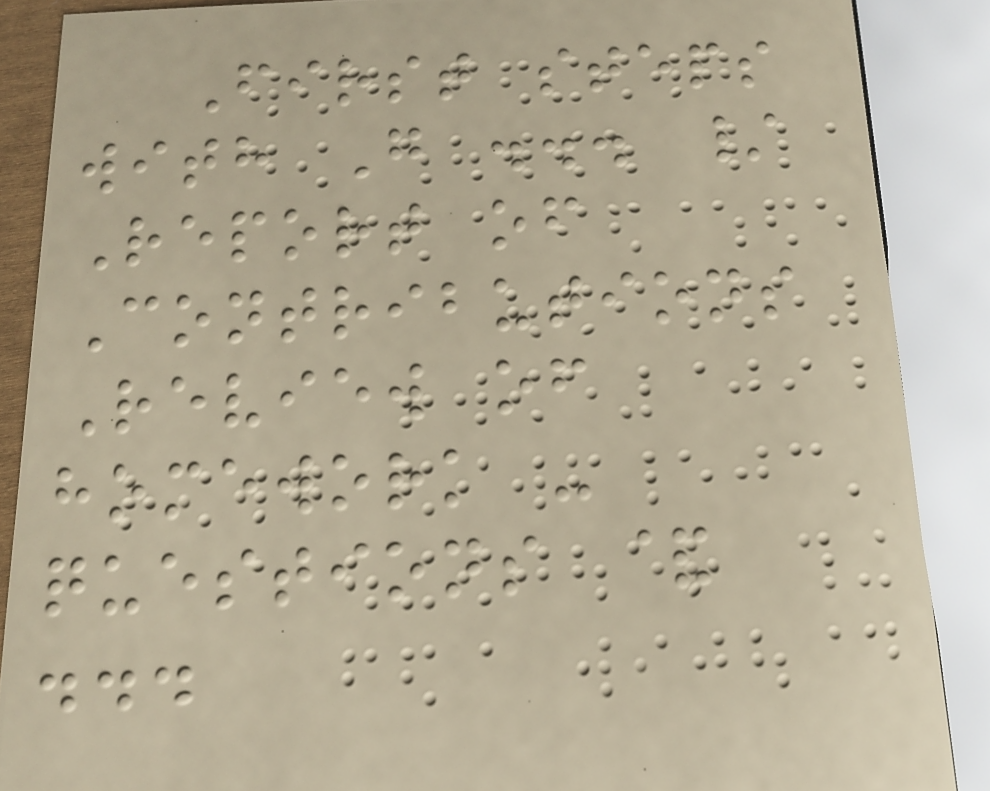First steps
with G ... /
Report of
Contributions
Review of
homework -
questions &
...
